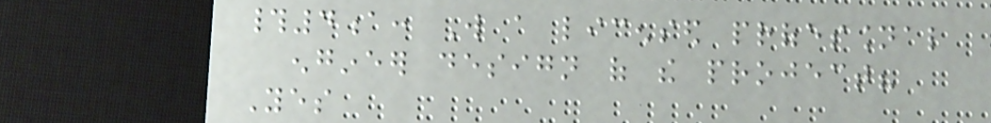#4a: Will a licensed professional
engineer design of the project?
Yes
